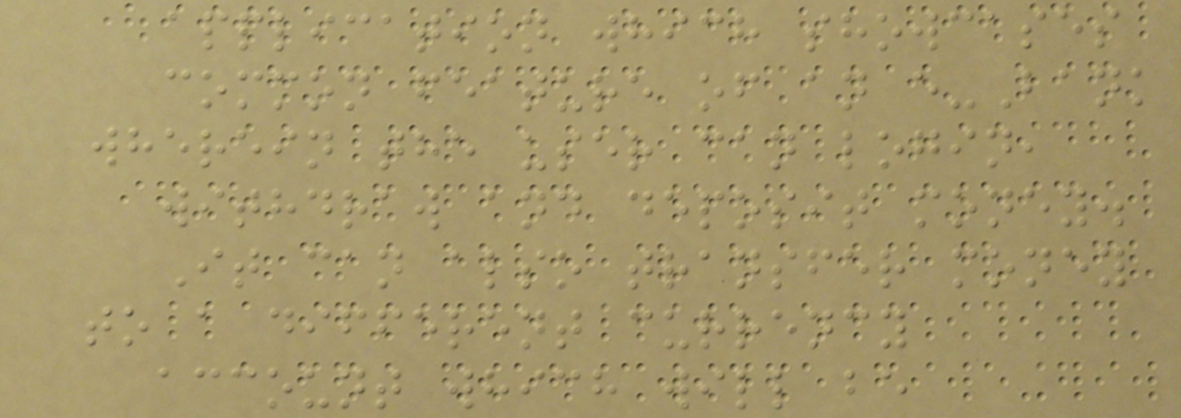application which showcases
common feature of an e-Bank
wherein the user can login,
withdraw and deposit money.
It can also transfer money
to a different currency
account which will be
